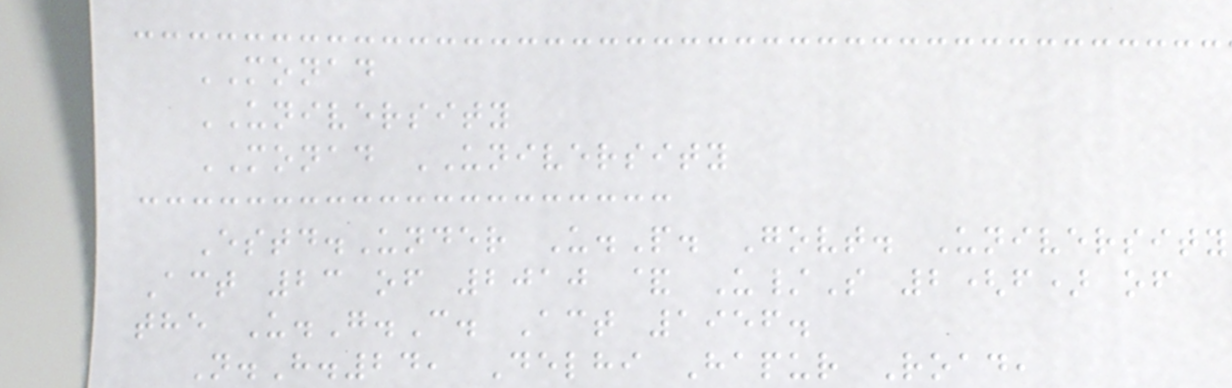MONAD
UNIVERSITY
MONAD UNIVERSITY
Estd.Under U.P. Govt. University
Act 23 of 2010 & U/S 2(f) of
the U.G.C. Act 1956.
N.H.24, Delhi Hapur Road,
